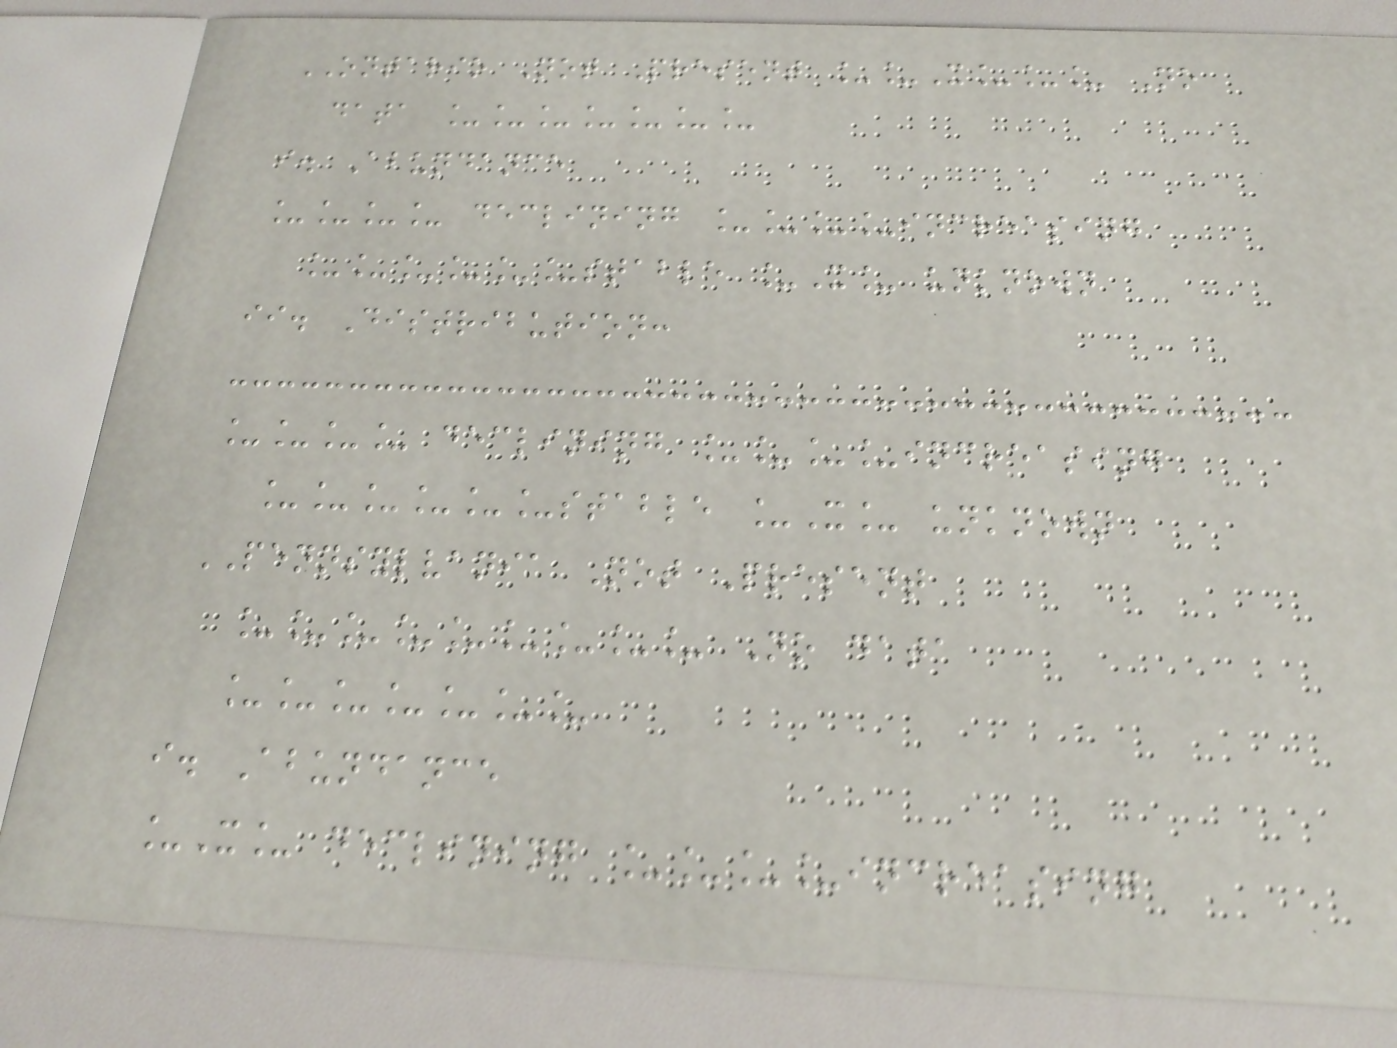ONTARIO Not Present __X___ No
data _______
i. Abundance
____ declining ____increasing
______stable _X_ unknown
ii. Distribution:
____ declining ____increasing
______stable _X_ unknown
PENNSYLVANIA Not Present
_________ No data
_______
i. Abundance
_X_ declining ____increasing
